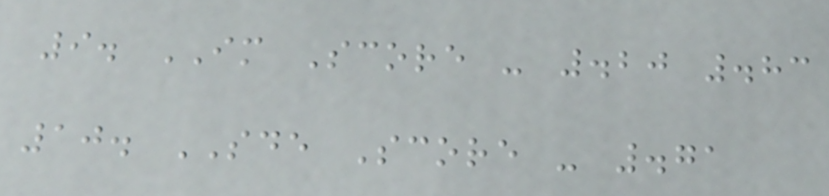9. IM Score - .20 .83
10. SDE Score - .71
